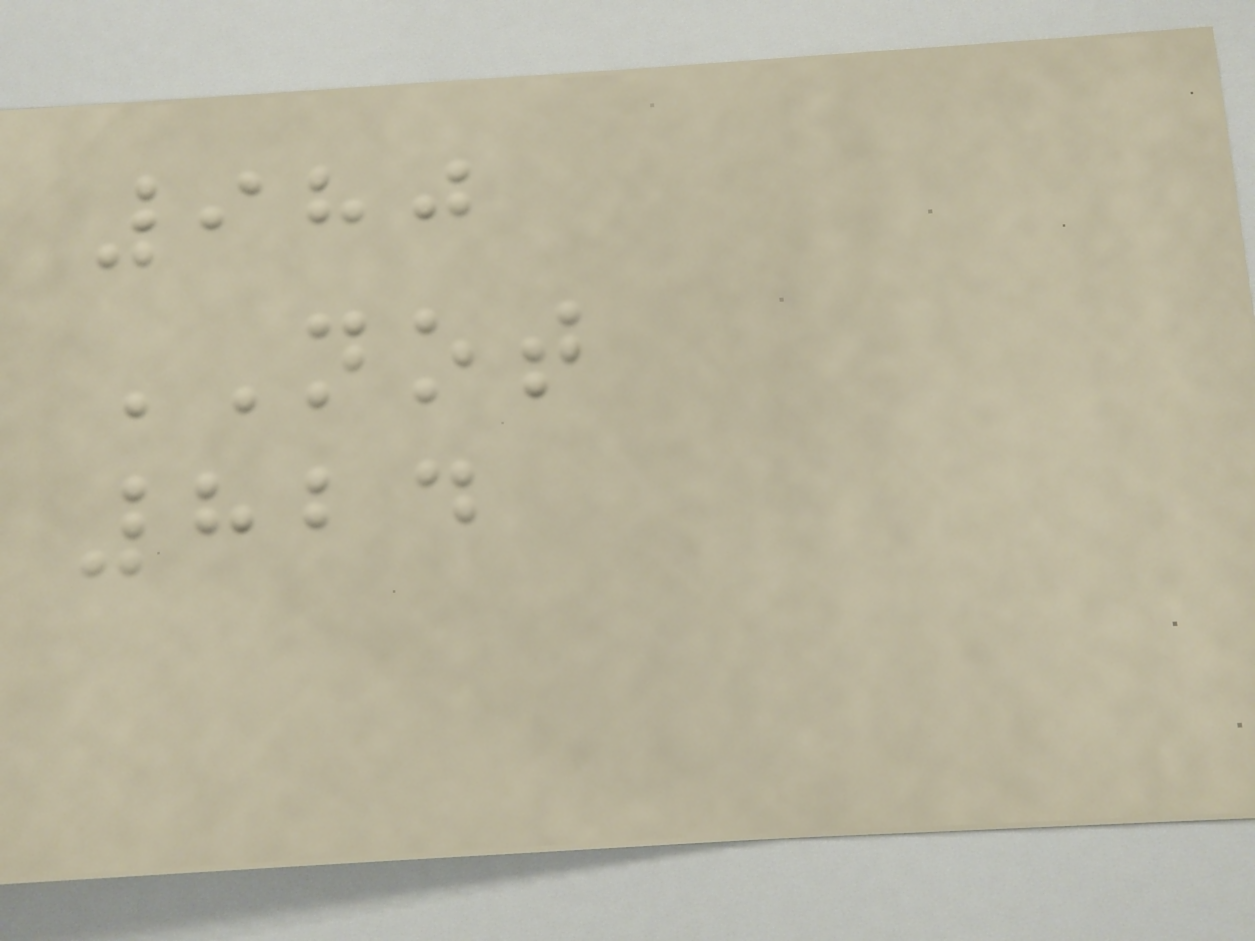980
NOT
824
